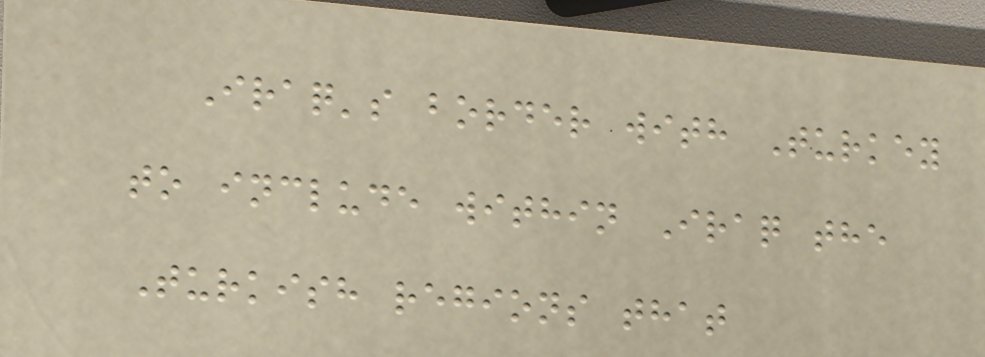Iraq's border with Turkey
to include within Iraq the
Turkish regions that
